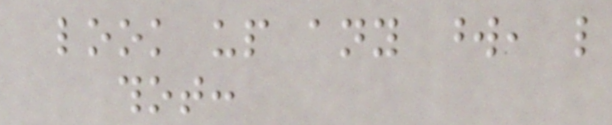look up any word, like
thot:
